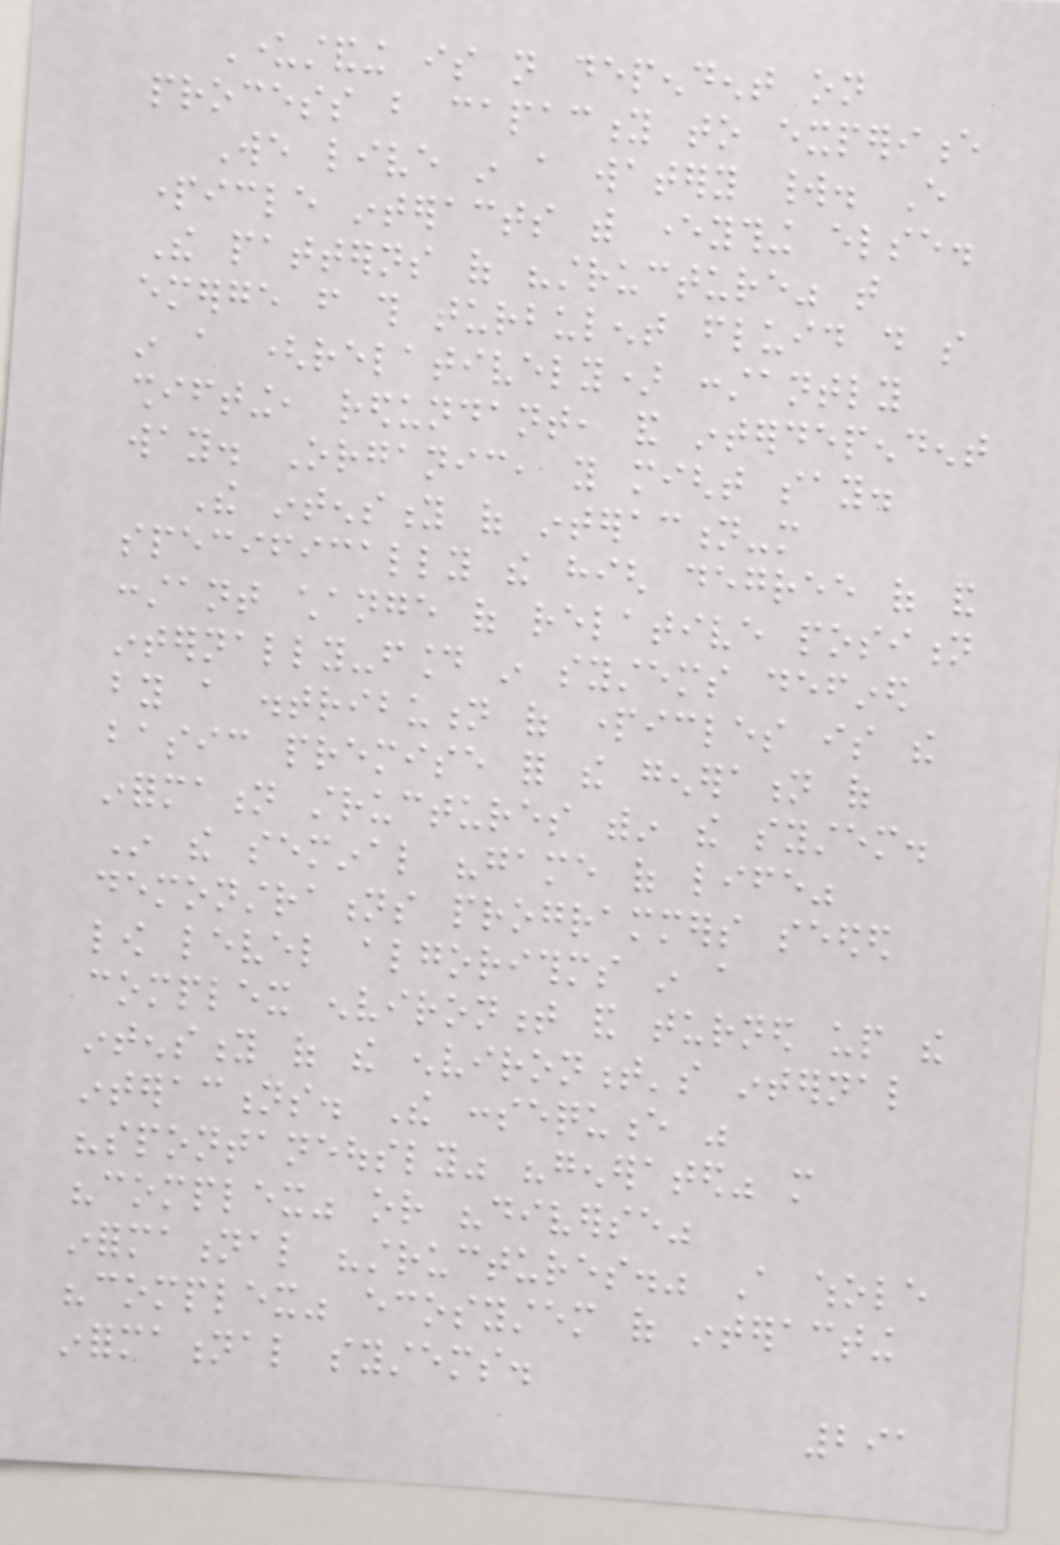Understanding is not dependent on
process but capacity to experience
We live in a watery world. Every
particle interacts with everything else.
The patterns of "structure" that
emerge from this turbulent fluid do so
in a (relatively) constantly
shifting, redundant, and interdependent
way. Organic, you might say.
The intensity of interaction-more
specifically the high degree of and
constant change of relative position
internally-found in systems defined
by a distribution of particles is the
basic premise for the generation of
information structures within the system.
In the seminal "game of life"
demonstrations programmers seeded
low level algorithms in a
complex environment and turned up the
intensity of the environment's internal
interactions. The consequence was
"spontaneously" "generated" more
"complex" or "diverse"
informational "structures." A whole
"complex" ecosystem of interacting
informational systems.
291
